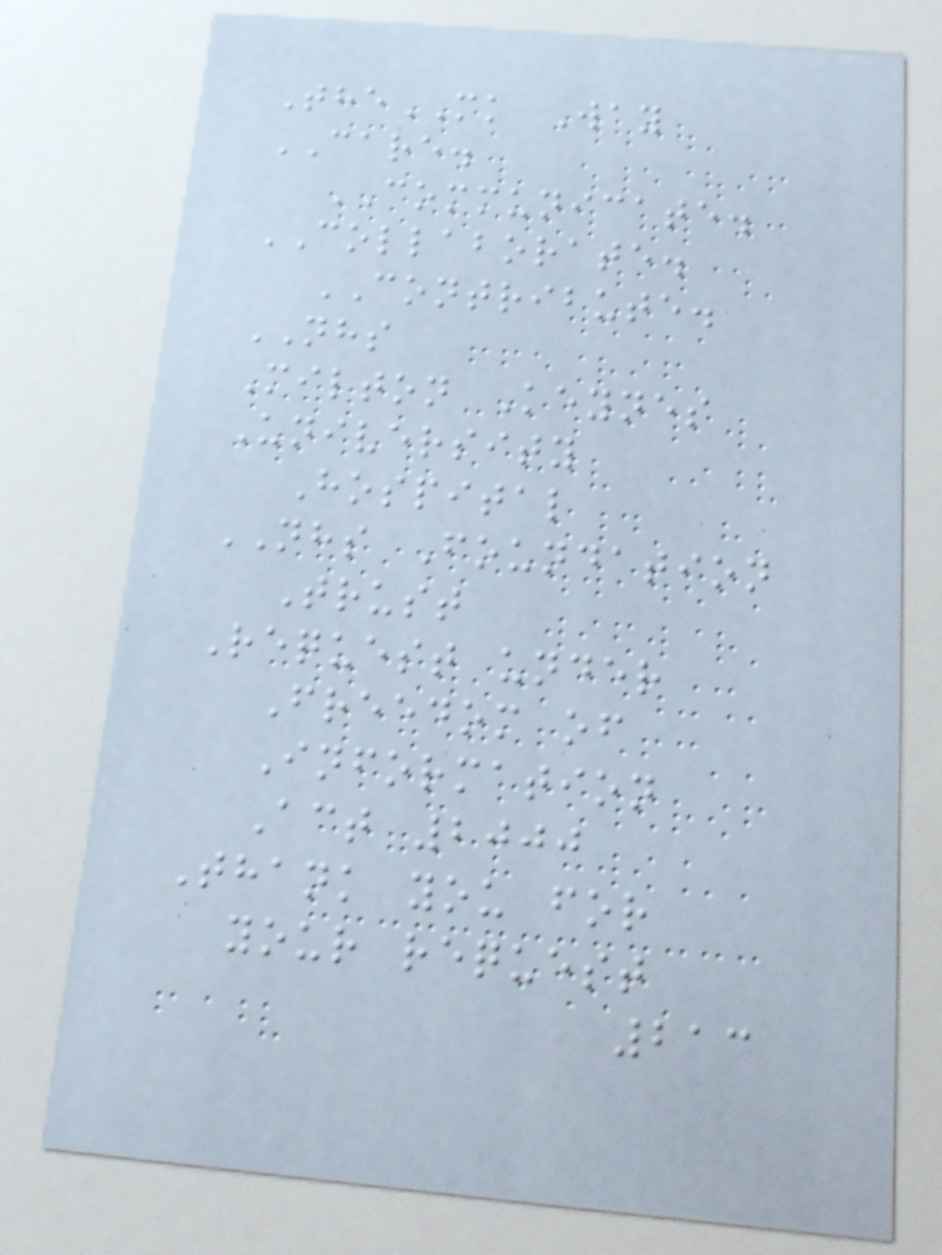TheMK Way
CARE.
COMMUNICATE.
COLLABORATE.
CONTRIBUTE.
NHS
Milton Keynes
University
Hospital
NHS Foundation
Trust
Request under
Freedom of
Information
Act 2000
Thank you for
your request
213
